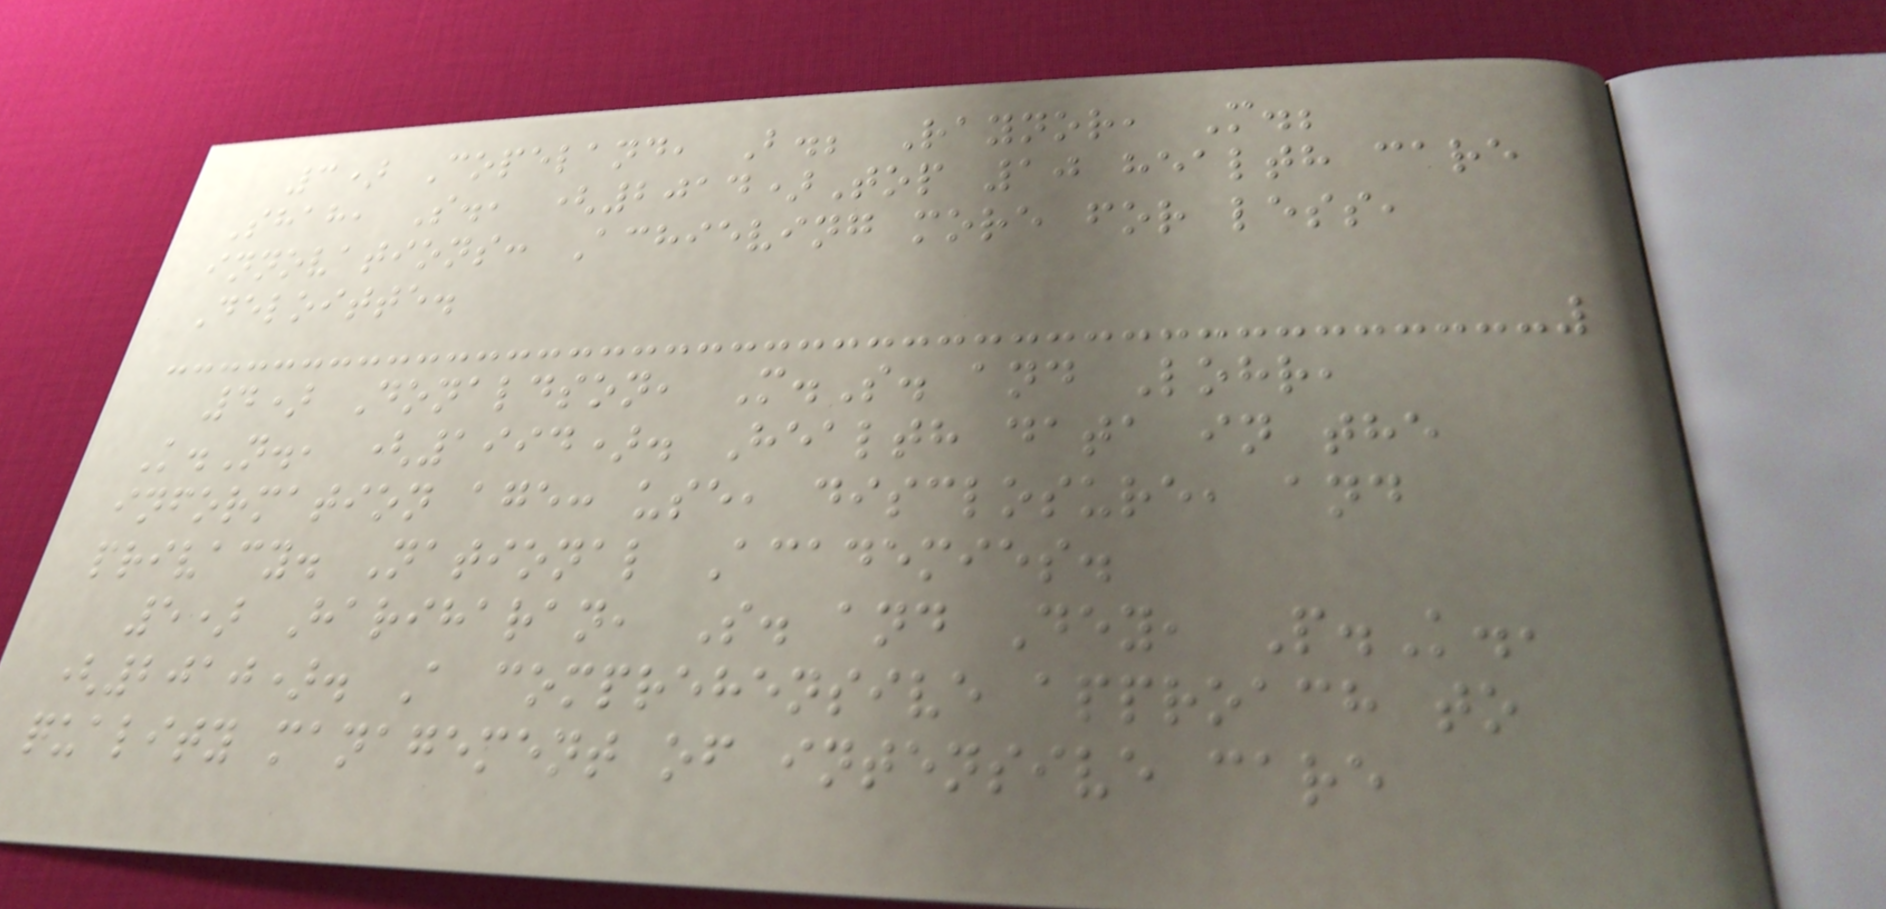3) Copeland, B.; Raynor, M.;
Shah, S., (2014)Top 10 health care
innovations: Achieving more for less,
Deloitte.
4) Donaldson, M.S. and Lohr,
K.N., (1994). Health data in the
information age: use, disclosure, and
privacy. National Academies.
5) Hariharan, S. and Dey, P.K.,
(2010). A comprehensive approach to
quality management of intensive care
